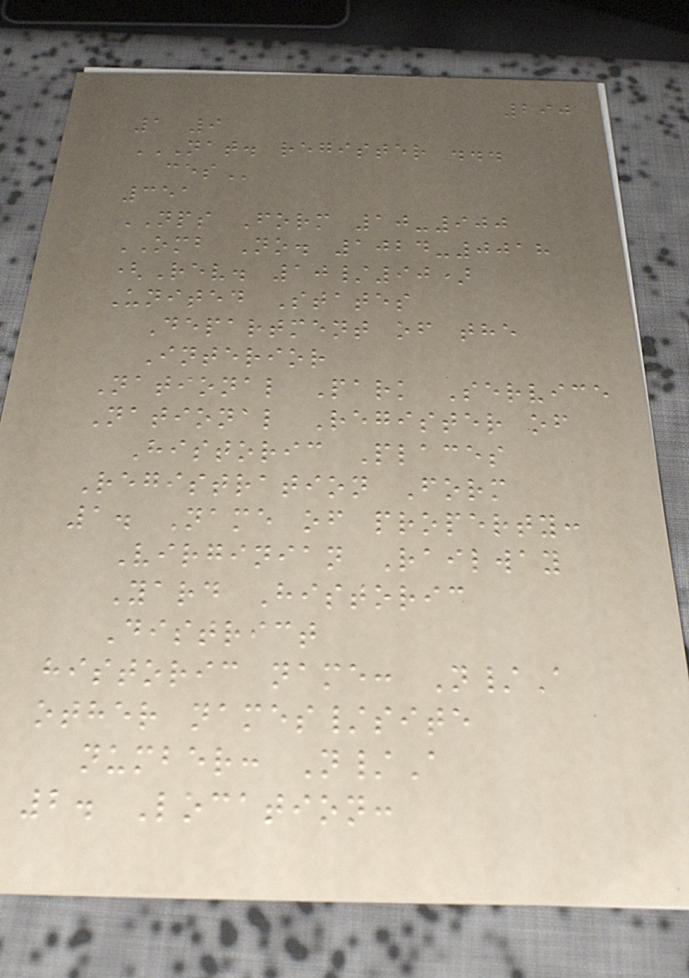290
1 9
NAT. REGISTER ...
CES
351
NPS Form 10-900
OMB No. 1024-0018
(Rev. 10/90)
United States
Department of the
Interior
National Park Service
National Register of
Historic Places
Registration Form
1. Name of property:
Virginian Railway
Yard Historic
District
historic name: N/A
other names/site
number: N/A
2. Location:
